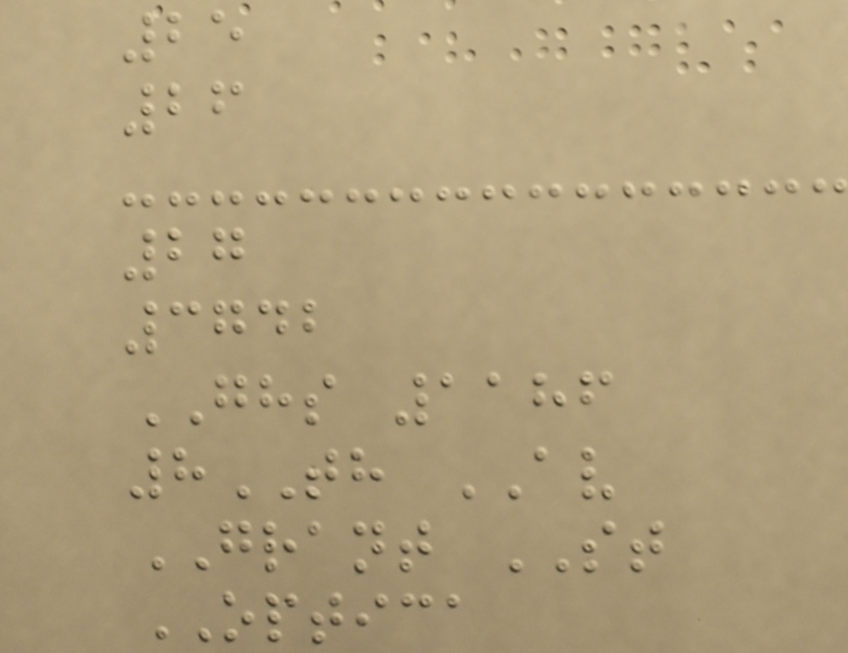25
26
27
3742
GHS 1186
8TH AV
GRANT ST
OPTICA
